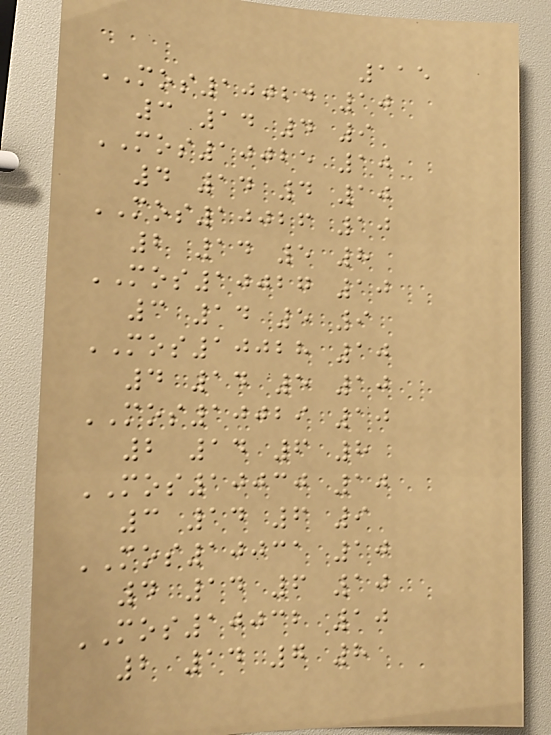115
MOS10024 10
3 14 4 9
MOS10025 10
4 14 4 10
MOS10026 10
2 14 5 8
MOS10027 10
3 14 5 9
MOS10028 10
4 14 5 10
MOS10029 10
2 14 6 8
MOS10030 10
3 14 6 9
MOS10031 10
4 14 6 10
MOS10032 10
2 14 7 8
